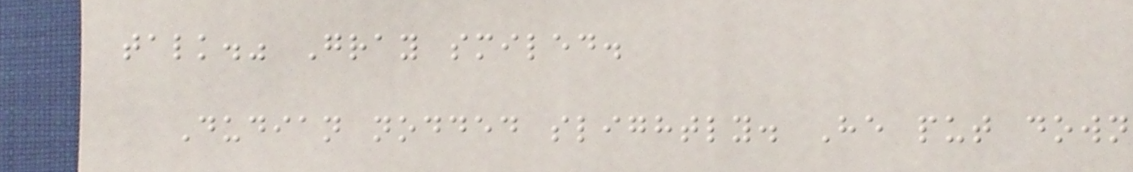talk." Gray smiled.
Dudian nodded slightly. He put down
